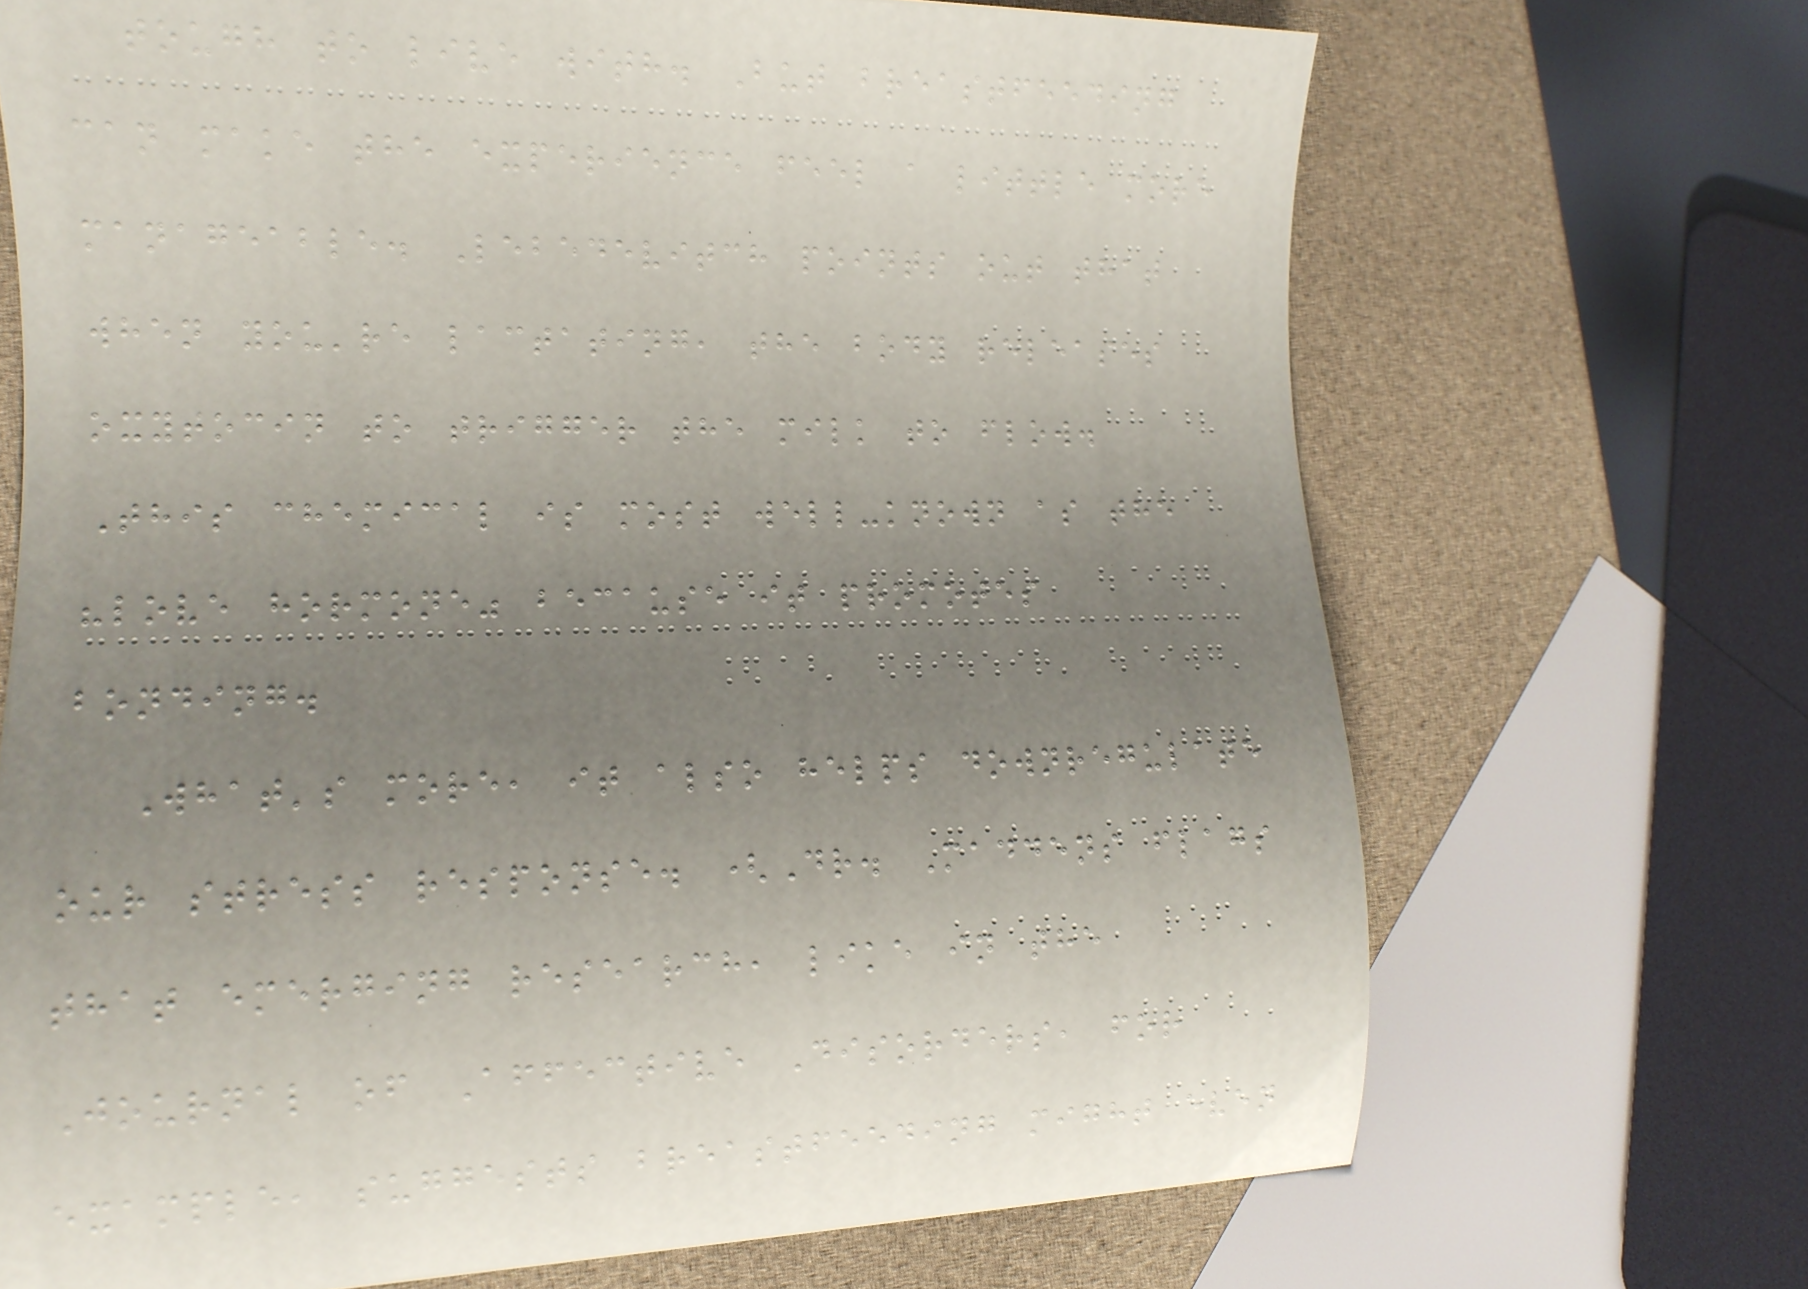tough to live with. But breastfeeding
can make the experience feel a little more
manageable. Lebedevitch points out that
when you're lactating, the body releases
oxytocin to trigger the milk to flow.
This chemical is most well-known as the
"love hormone" because it promotes
bonding.
What's more, it also helps downregulate
our stress response. (Dr. Maddens flags
that emerging research, like in the
Journal of Affective Disorders, for
example, suggests breastfeeding might even
